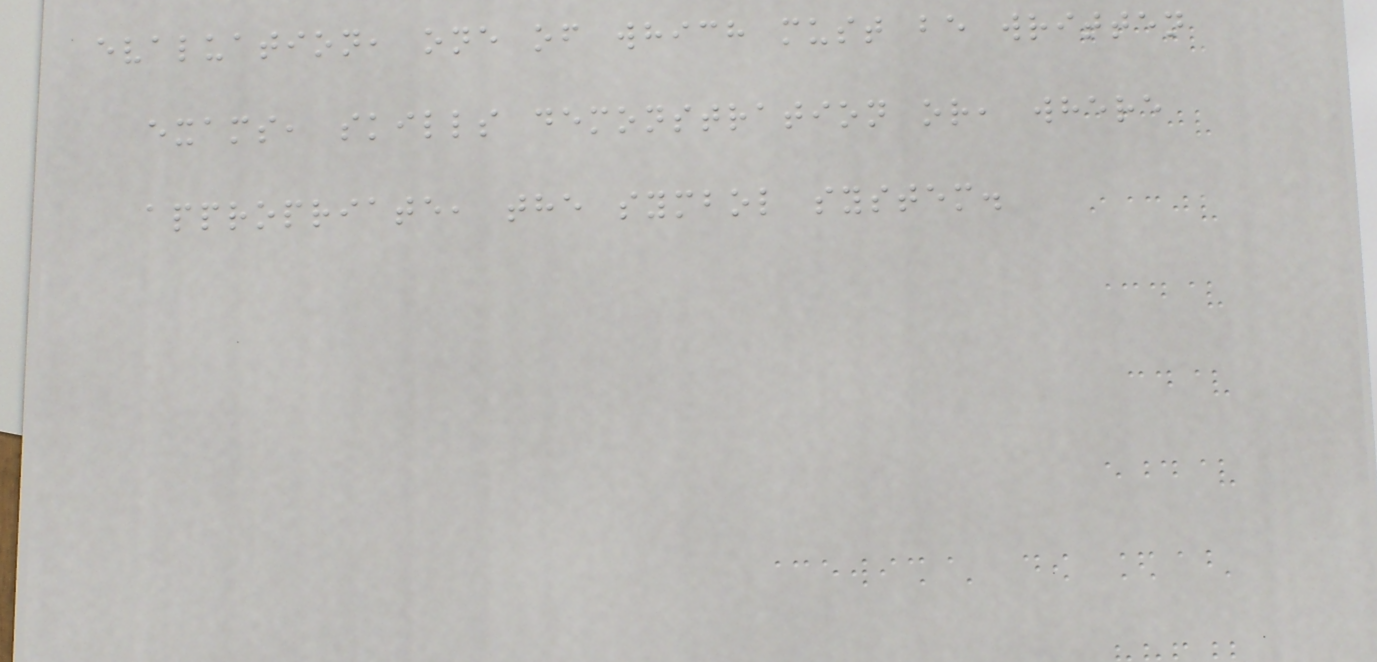evaluation, one of which must be written
exams, skills demonstration or, where
appropriate, the symbol system.
